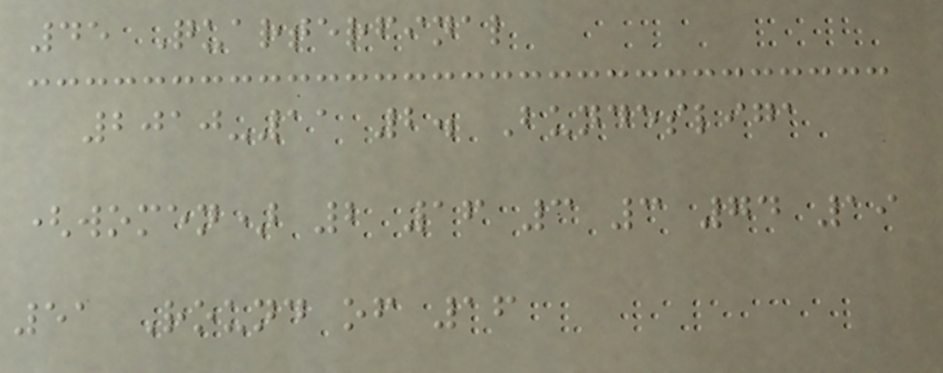45 Quarterfinal
2010-11 2. Bundesliga
(women) 2 16 3 3 74 19
51 Round of 16
